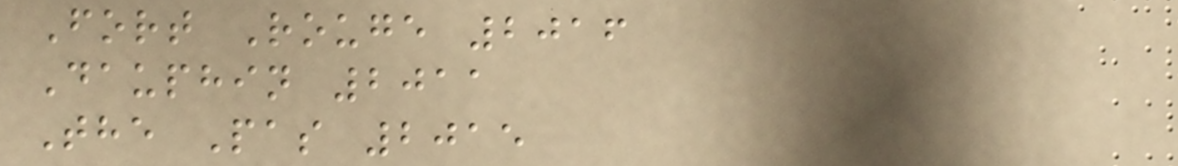Fort Rouge 2016
Dauphin 2011
The Pas 2015
